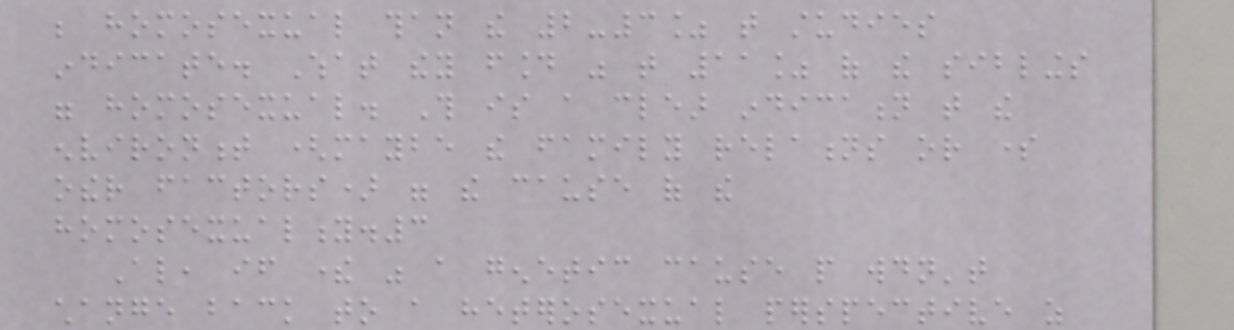be homosexual than the 2-3% that studies
indicate. What they found was that 11% of the siblings
were homosexual. This is a clear indication that the
environment (maybe the family relations or some
other factors) were the cause of the
homosexuality.3
Also, if there was a genetic cause people wouldn't
change back to a heterosexual perspective as
